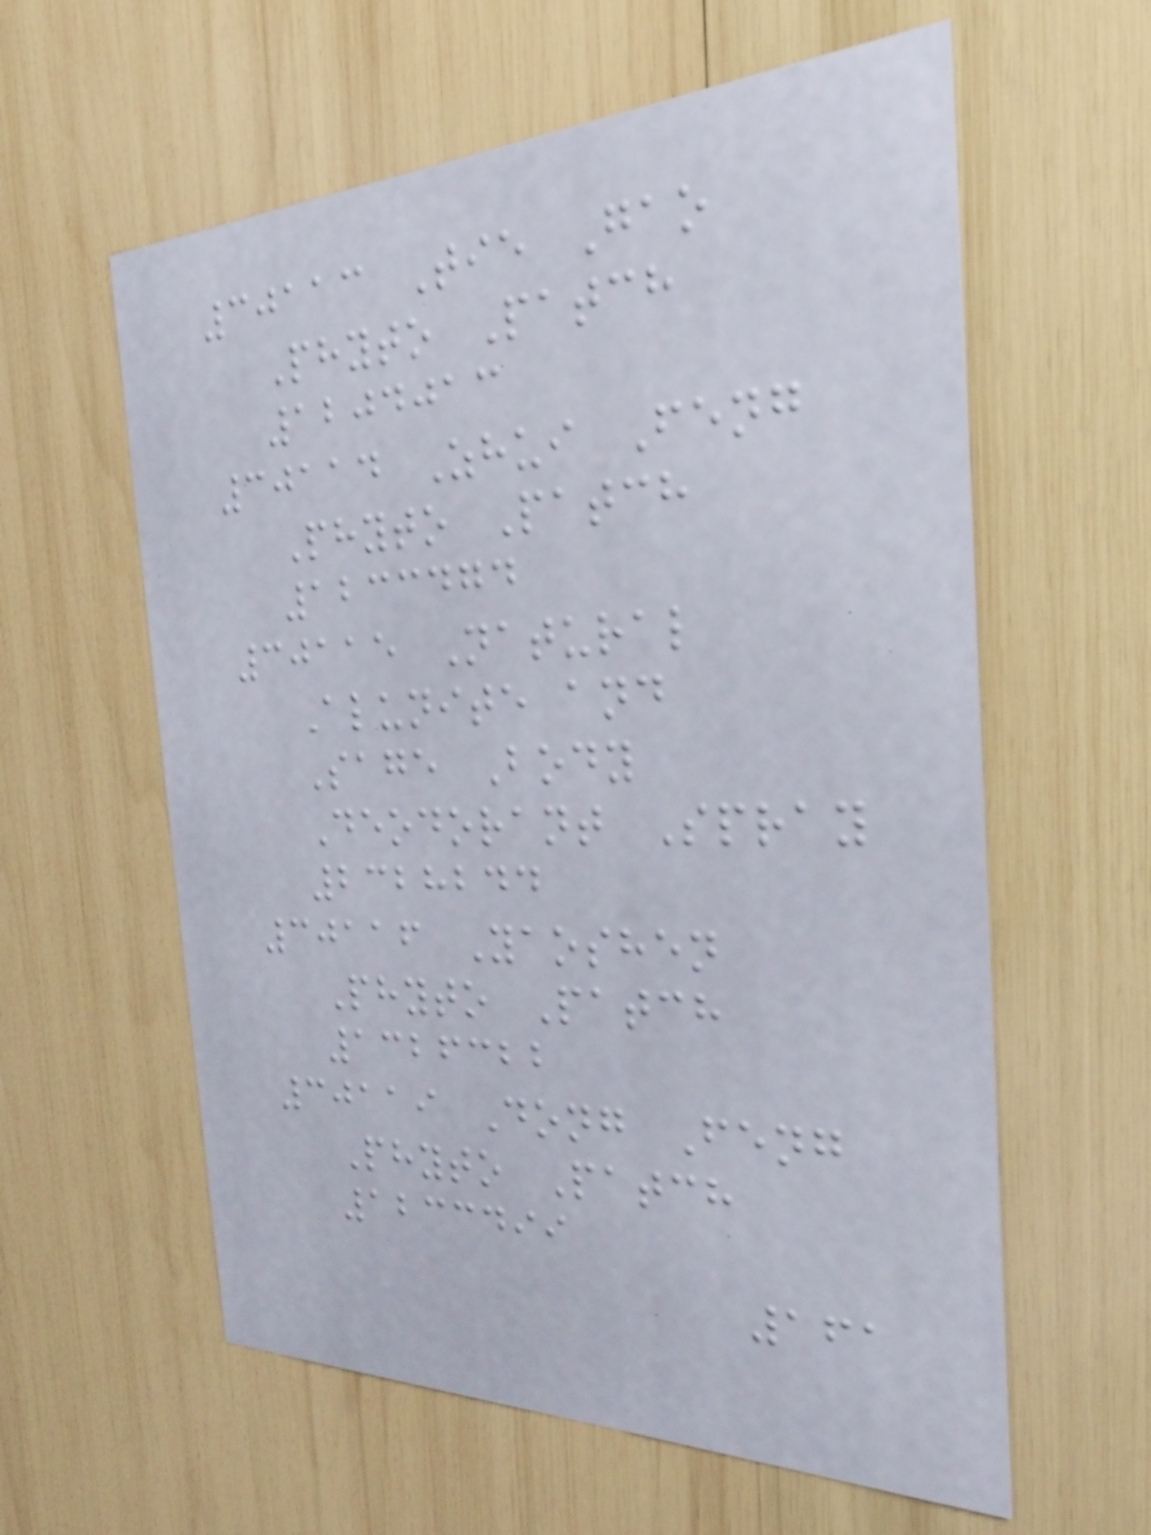30113 Tie Gao
Phyto Patch
1204013
30114 Zhui Feng
Phyto Patch
1233474
30115 Natural
Alunite and
Sage Body
Deodorant Spray
2328244
30116 Yaoshen
Phyto Patch
1326322
30119 Dong Feng
Phyto Patch
1233499
161
